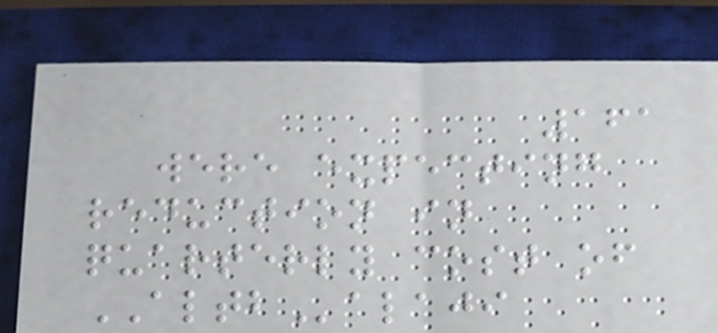161
were expecting
reduction in
quarterly cost of
ALTBalaji
